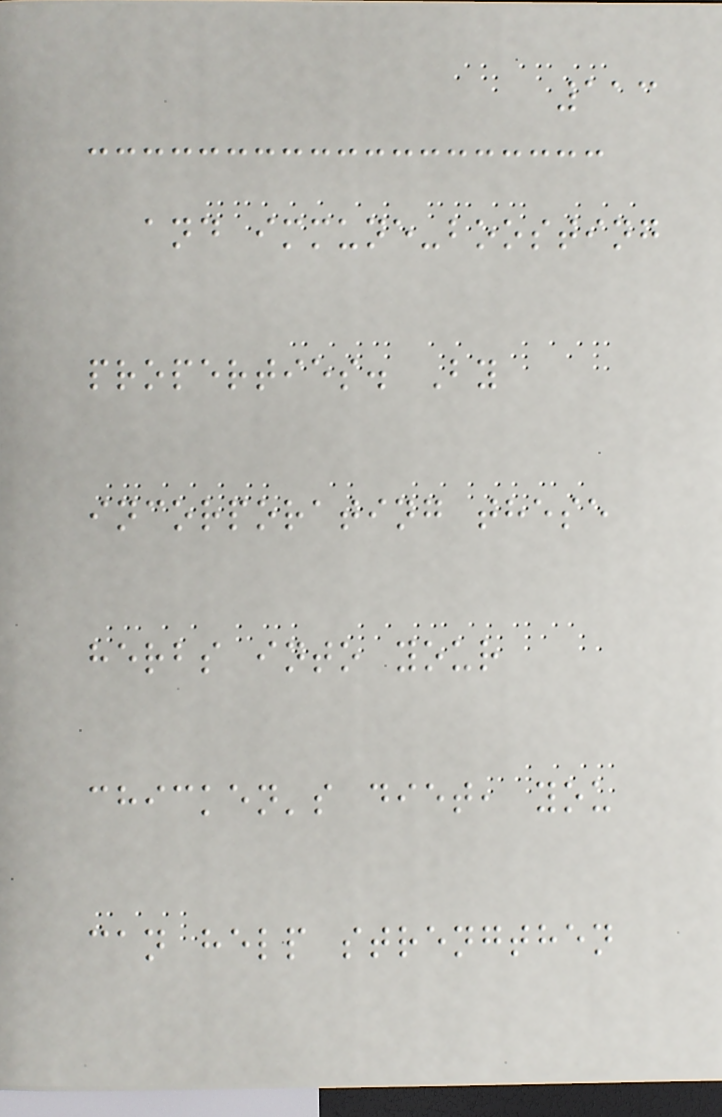113
and immune-boosting
properties. By
incorporating these
herbs into your
chicken's diet, you
can help strengthen
